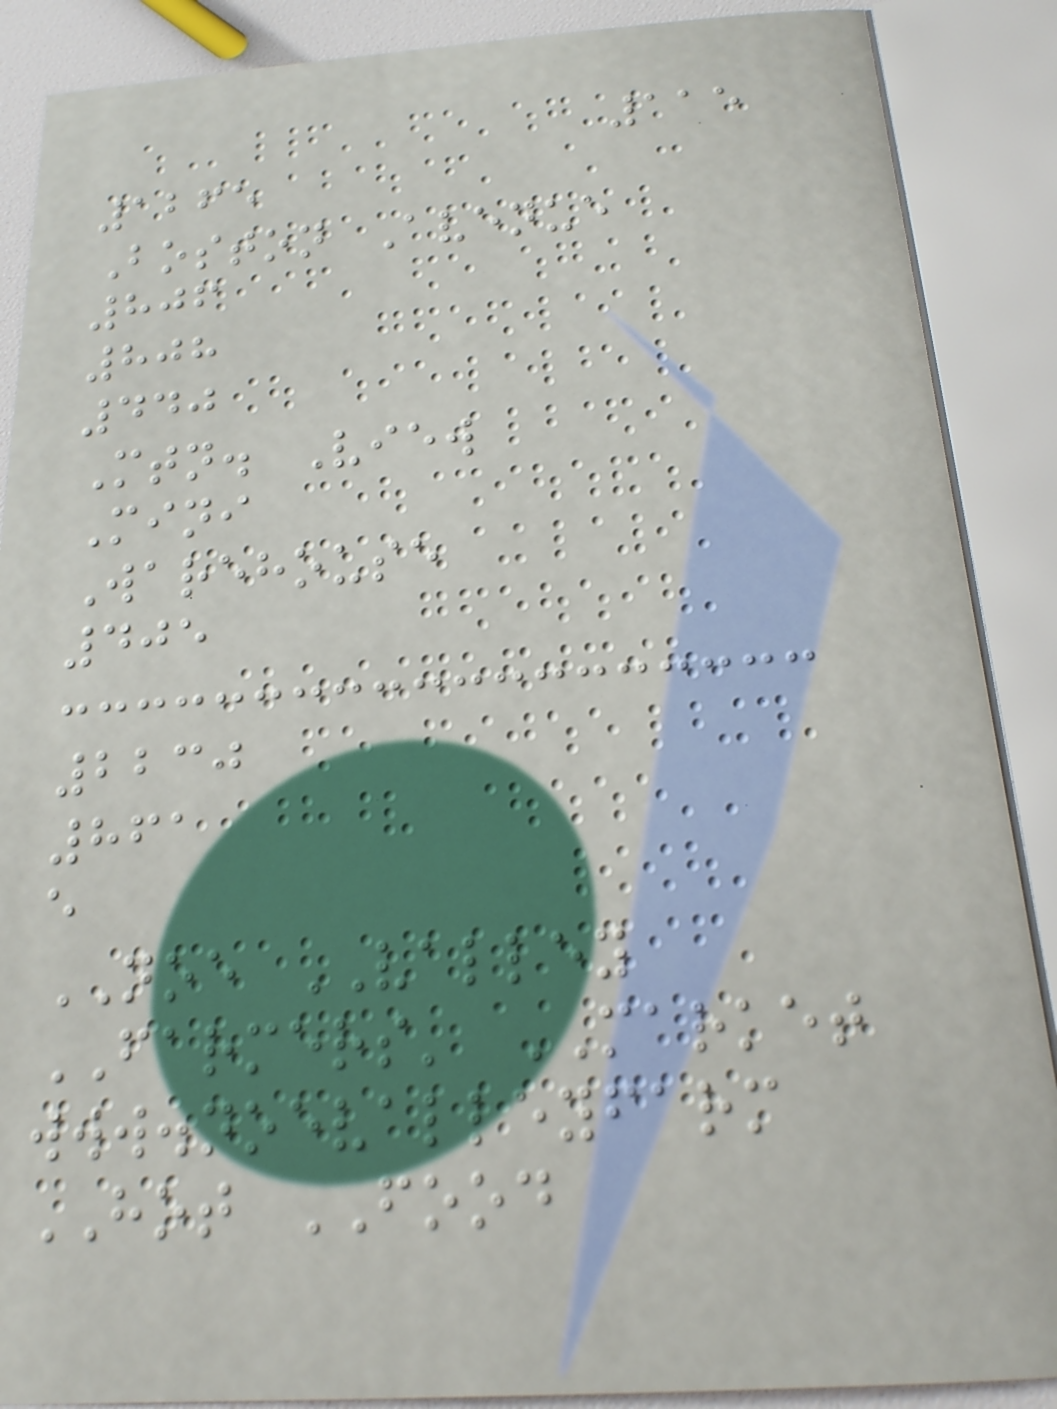115
1265
Boston Avenue
806
808
440
Mtn. View
Mini
Warehouse
405
2230
861
e
NOE VALLEY
FARMERS' MARKET
www.noevalleyfarm
HOT FOOD
